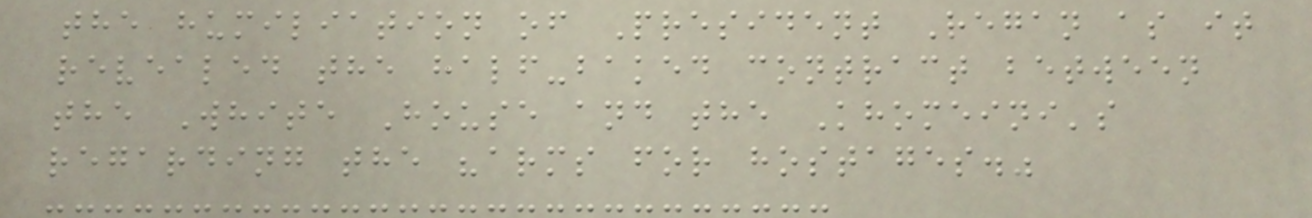the humiliation of President Regan as it
revealed the half-baked contract between
the White House and the Khomeini's
regarding the "arms for hostages."
